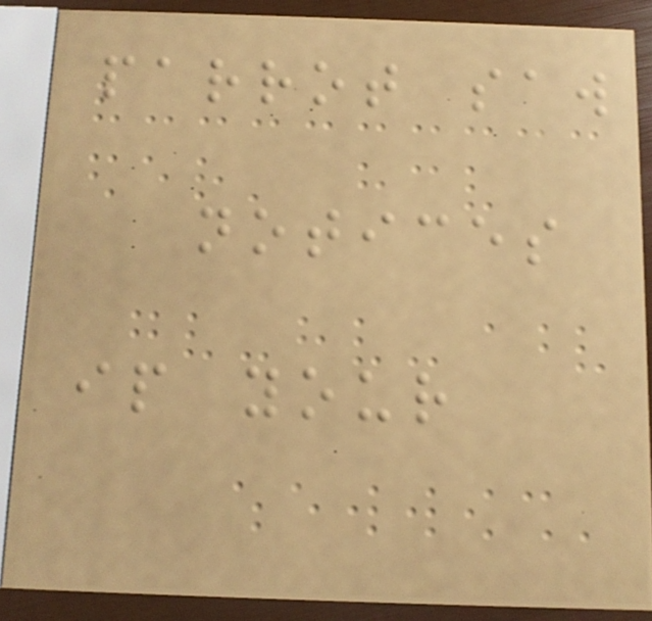parrot saw
notices
ip your
